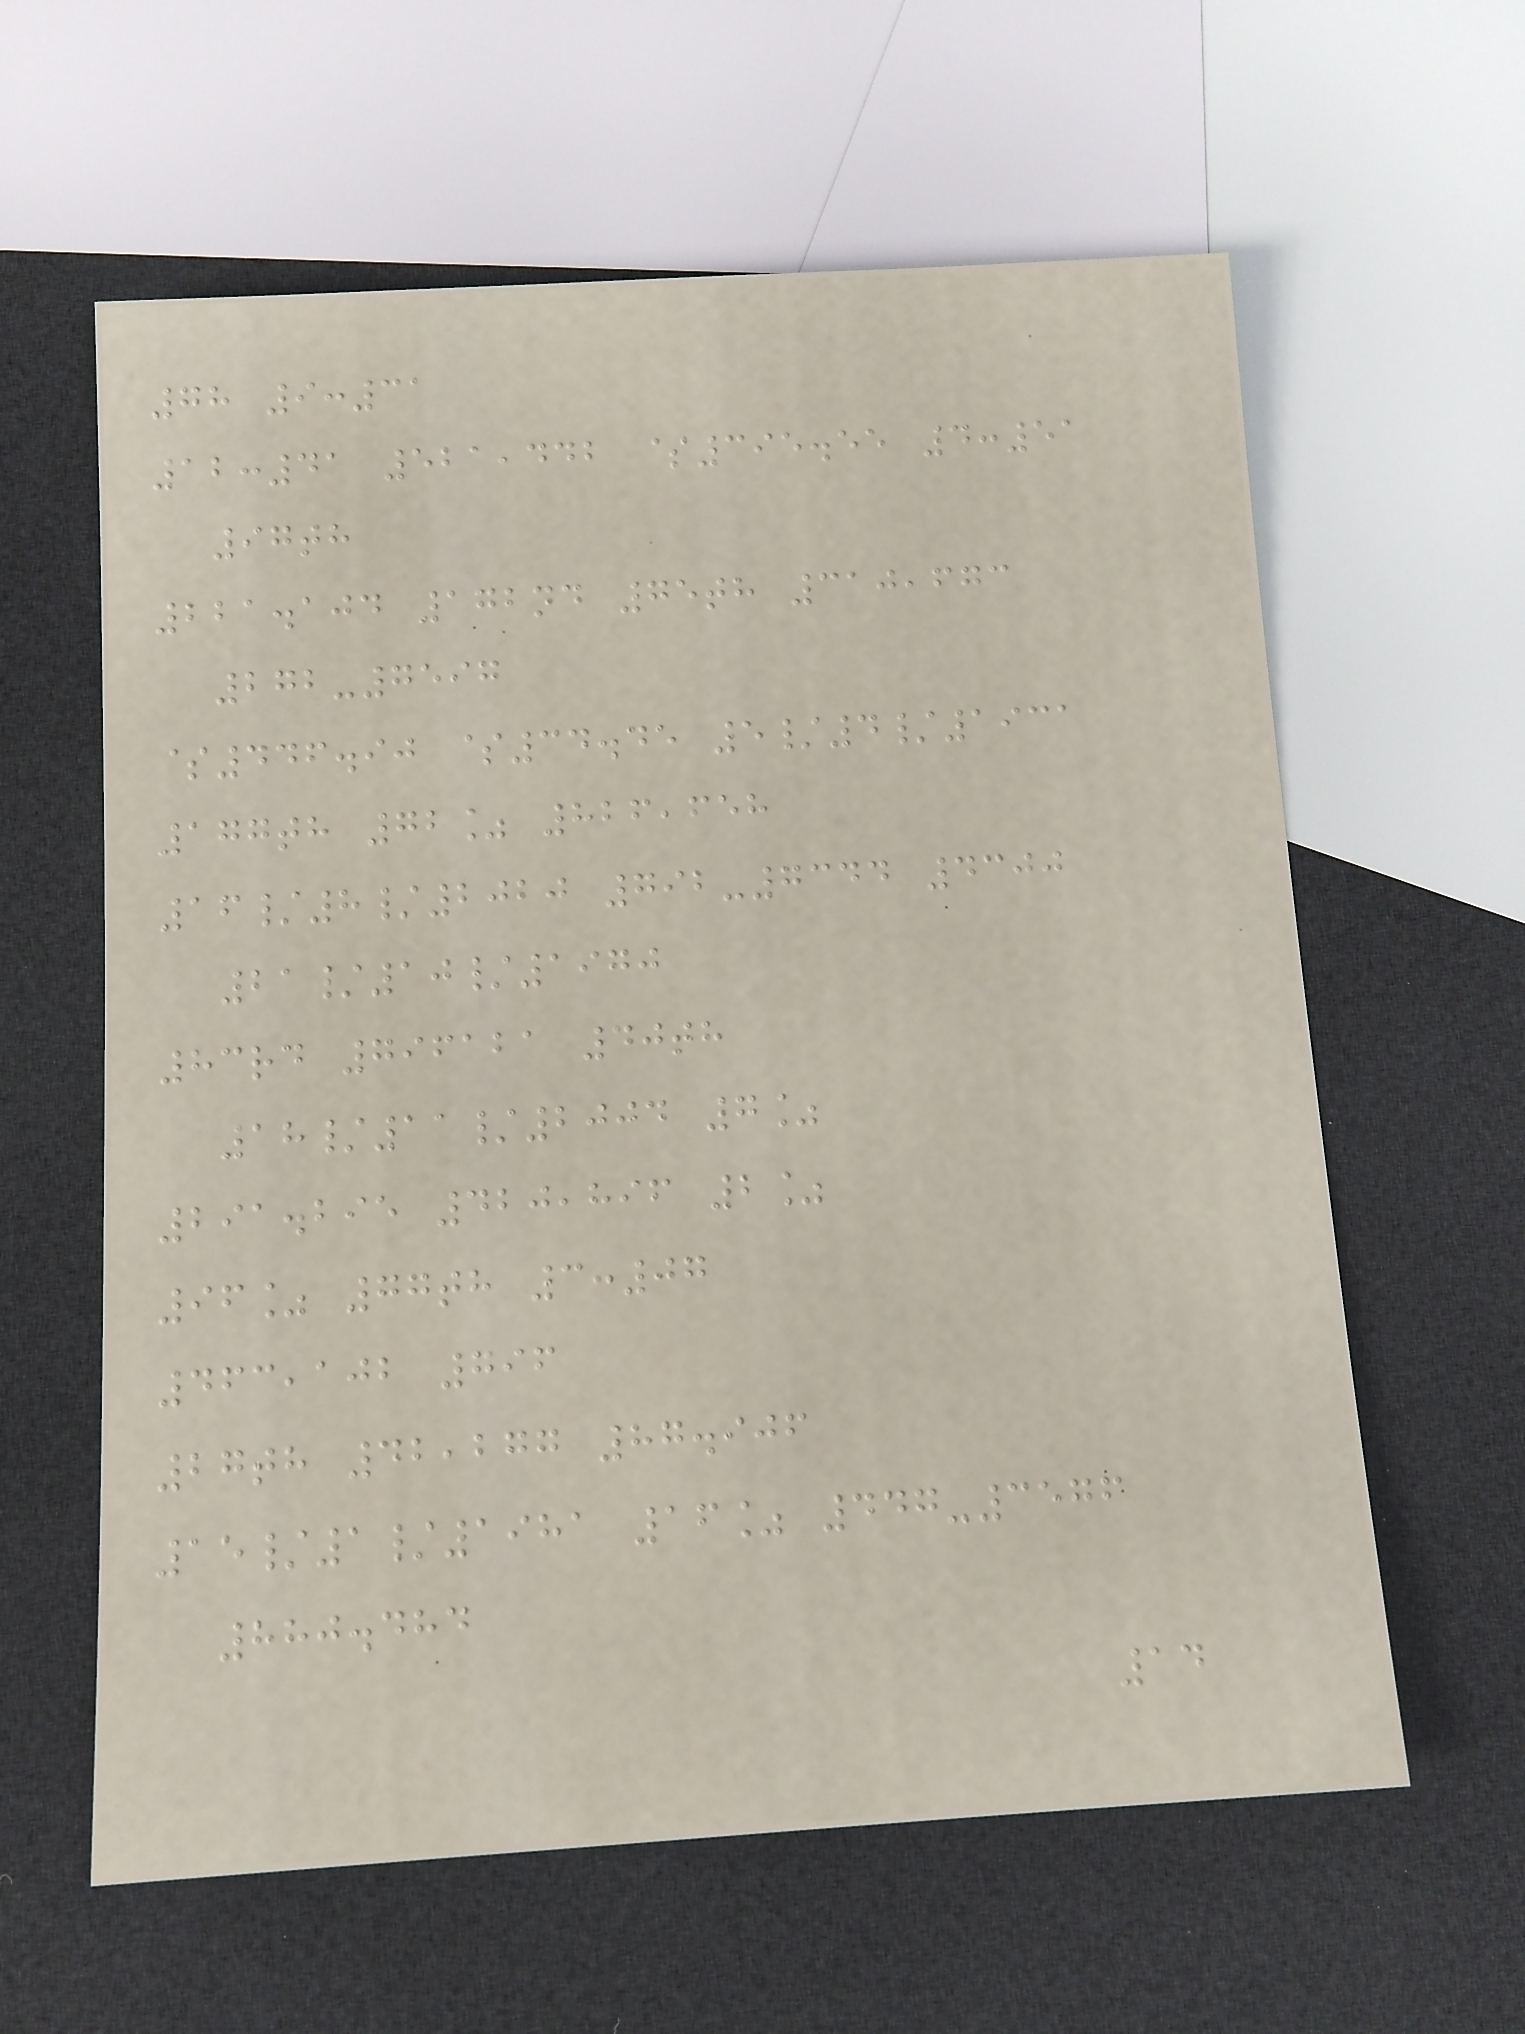78 9:31
12:41 521,442 $395.55 4:51
97th
221.104 172nd 75th 310,673
272-7597
$446.90 $34.45 5/4/1931
177th 72% 826,658
16/8/2020 792-7344 4300
21/10/1970
83rd 796121 40th
18/11/2004 7%
291.295 420,896 2%
96% 77th 3:07
463,102 796
27th 42,277 87.906
15/1/1981 16% 447-3576
880.484
14
